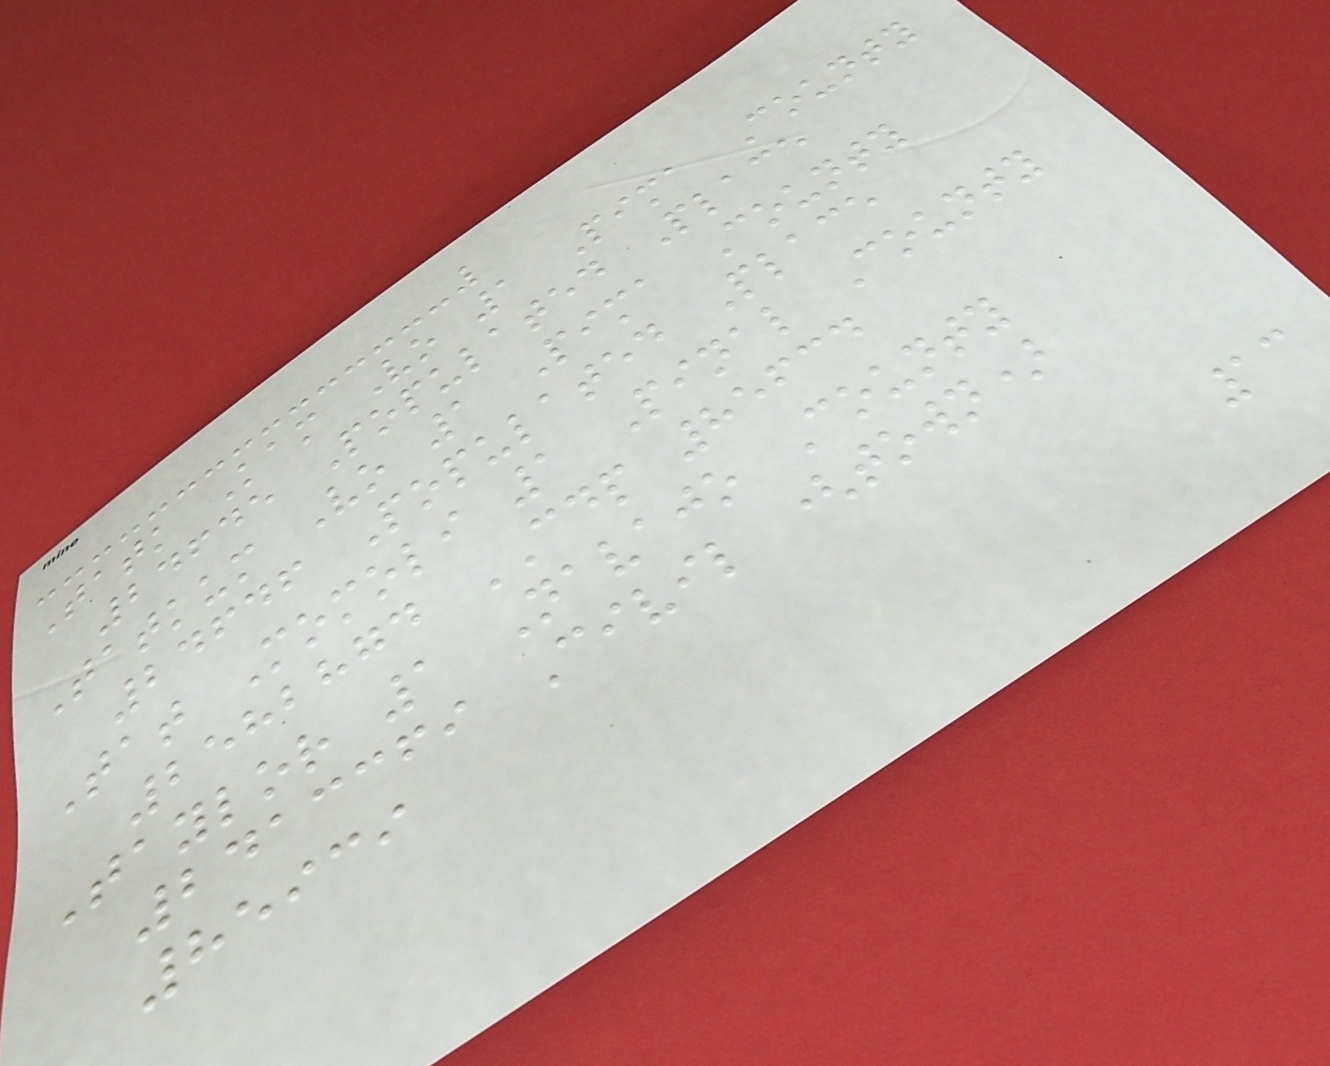Tatk Kam Vo 1 Pima County
24645 Populated Place
Tatkum Vo 1 Pima County
24646 Populated Place
Tat Momoli 1 Pinal County
2582874 CDP 85634
Taylor 1 Navajo County
2413369 Civil (town)
85939
13
